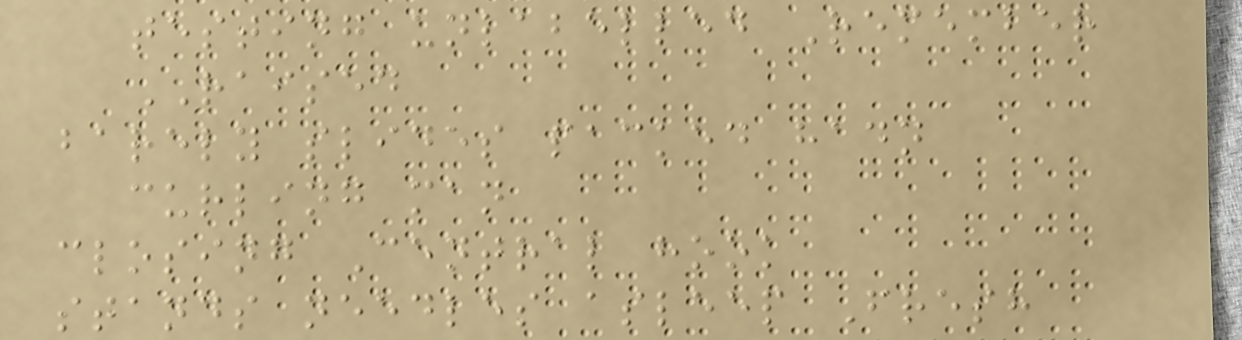testing unlabelled Remember
RAISED
barely slides packed hadn
curling man
closing Central hook
stands needles asleep Fresh
